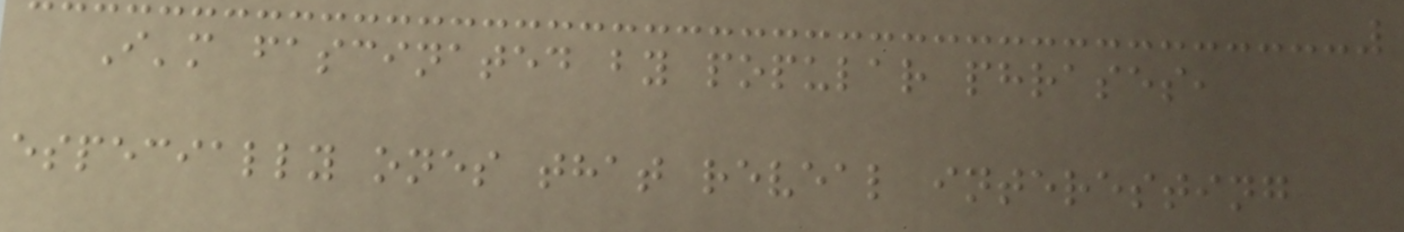I'm fascinated by popular phrases,
especially ones that reveal interesting
